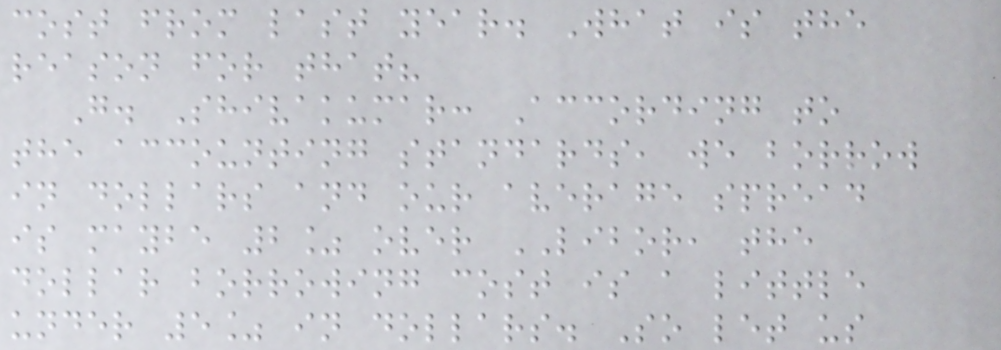cost from last year. What is the
reason for that?
G. Shivakumar: According to
the accounting standards, we borrow
in dollars and our average spread
is maybe 2% over LIBOR, the
dollar borrowing cost is a little
under 5% in dollars. So let us
